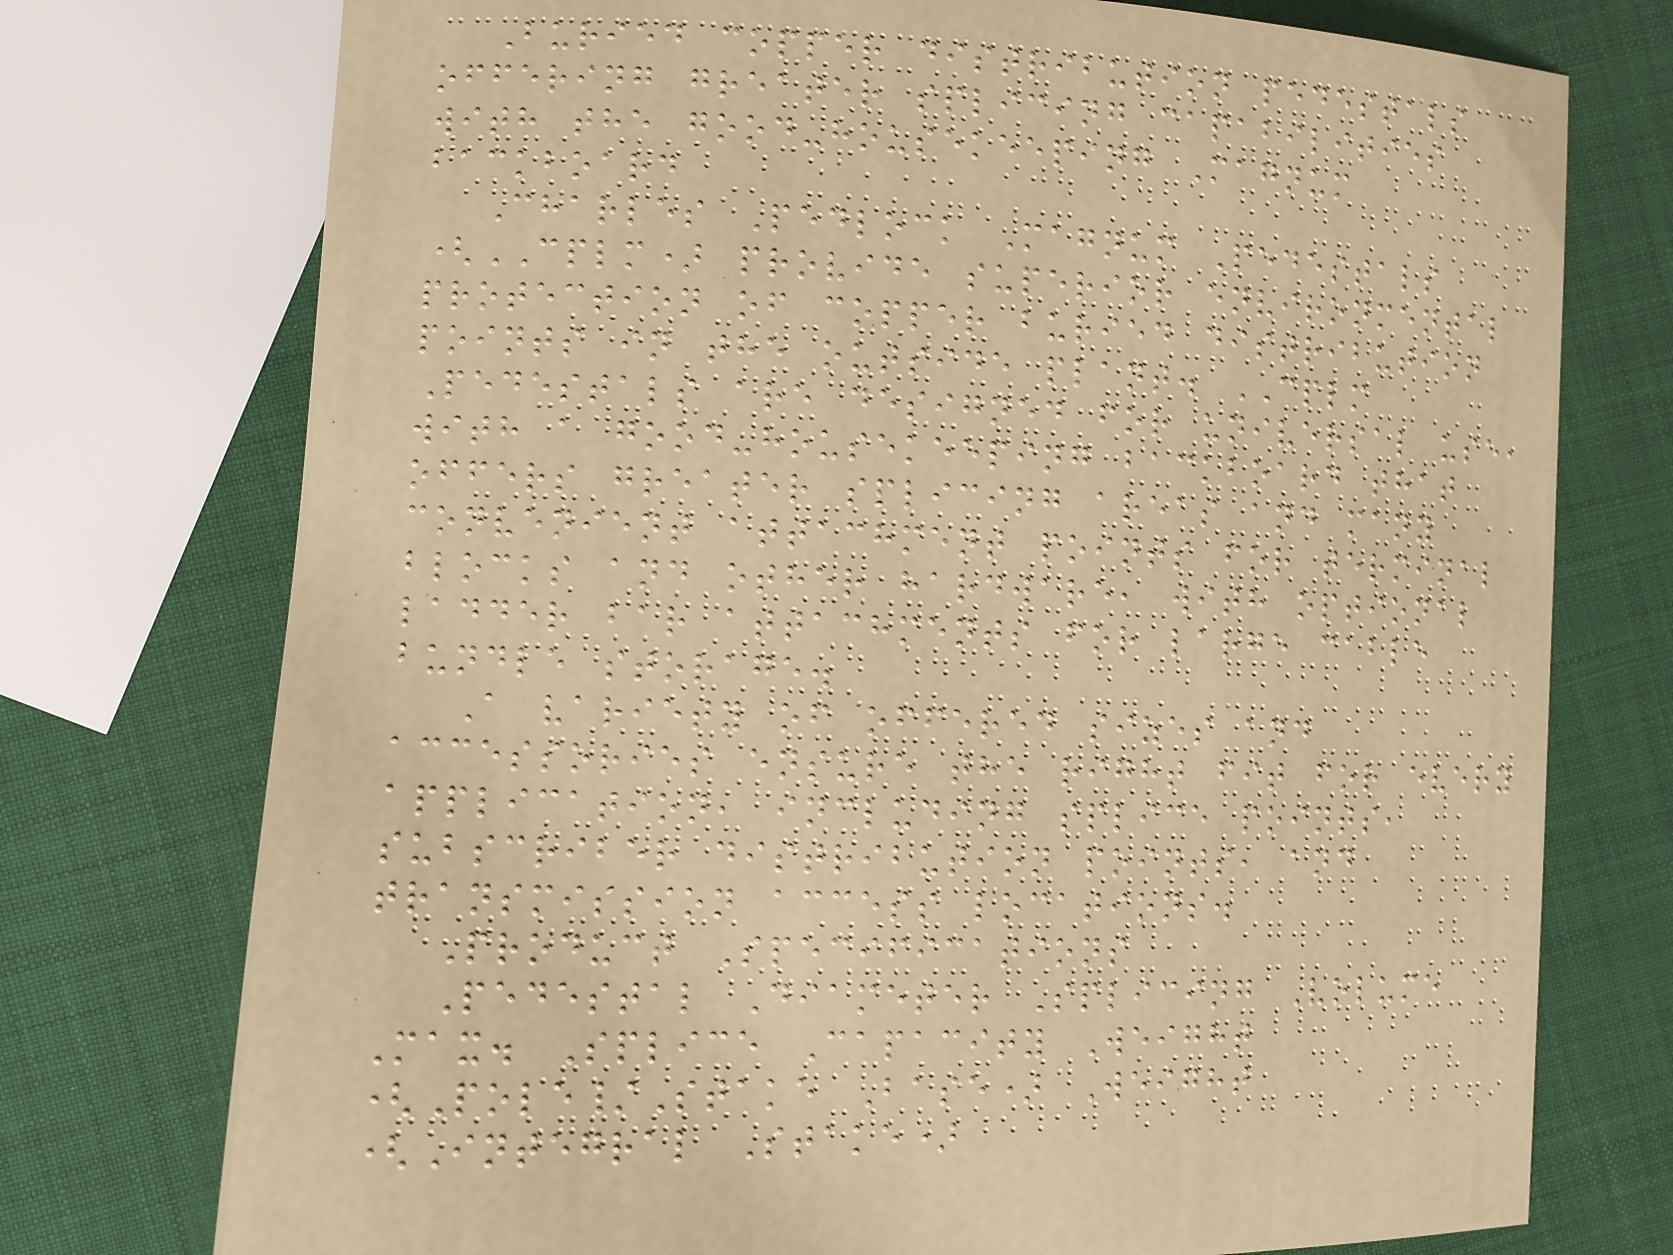Buried copper distribution pedestals
offering greater splicing capabilities
with the good-housekeeping Magnum
backboard
Charles Pedlock Magnum Pedestals
(CPLM) provide superior environmental
protection of copper buried distribution
points in the outside plant. CPLM
Pedestals are designed for universal use,
with a good-housekeeping backboard that
offers greater splicing areas and many
convenient attachment points for terminal
blocks and other hardware, with optional
ladder bar attachments for large cable
bundle storage.
A variety of offered sizes and
accessories ensure the right fit for every
application, including splice points,
subscriber distribution points, and
transmission access locations.
Product Specifications
Pedestal Diameter Splicing Volume
Max. Splice Capacity Weight
(Pole/Stake Base) Weight
(Integral Stake)
